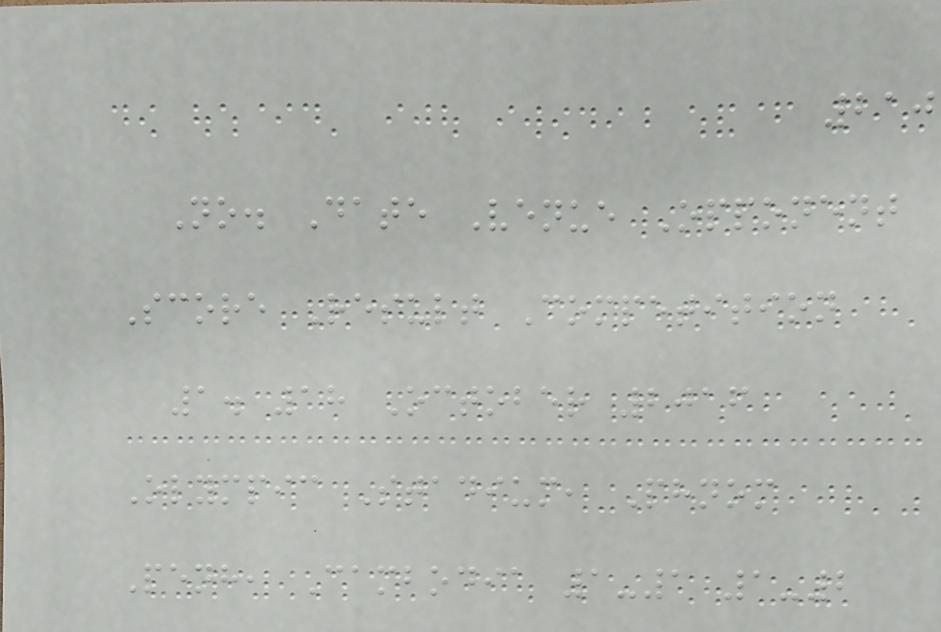210
No. Date Venue Opponent
Score Result Competition
1. 18 October 2016
Olympic Stadium, Phnom
Penh, Cambodia 1-1 1-2
